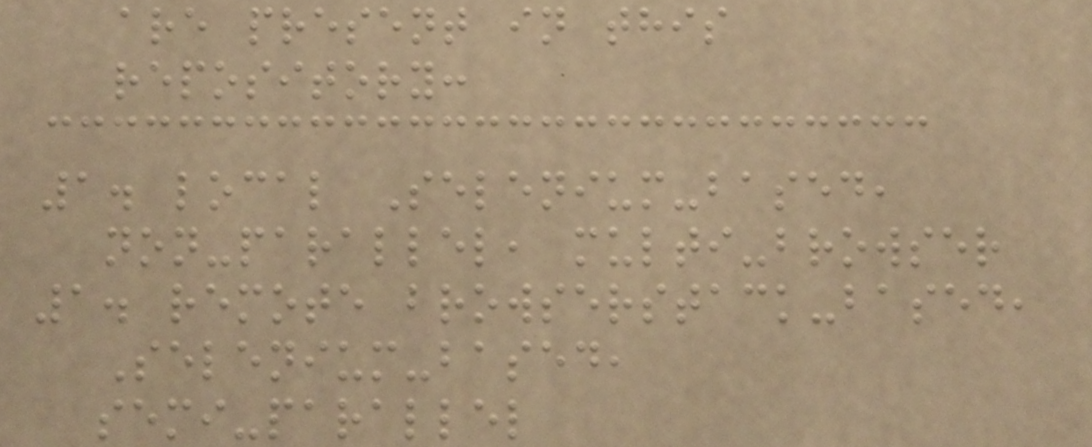are present in this
repository:
1. local Selenium-based,
non-parallel, multi-browser
1. remote browserstack-based,
Selenium-based,
semi-parallel
